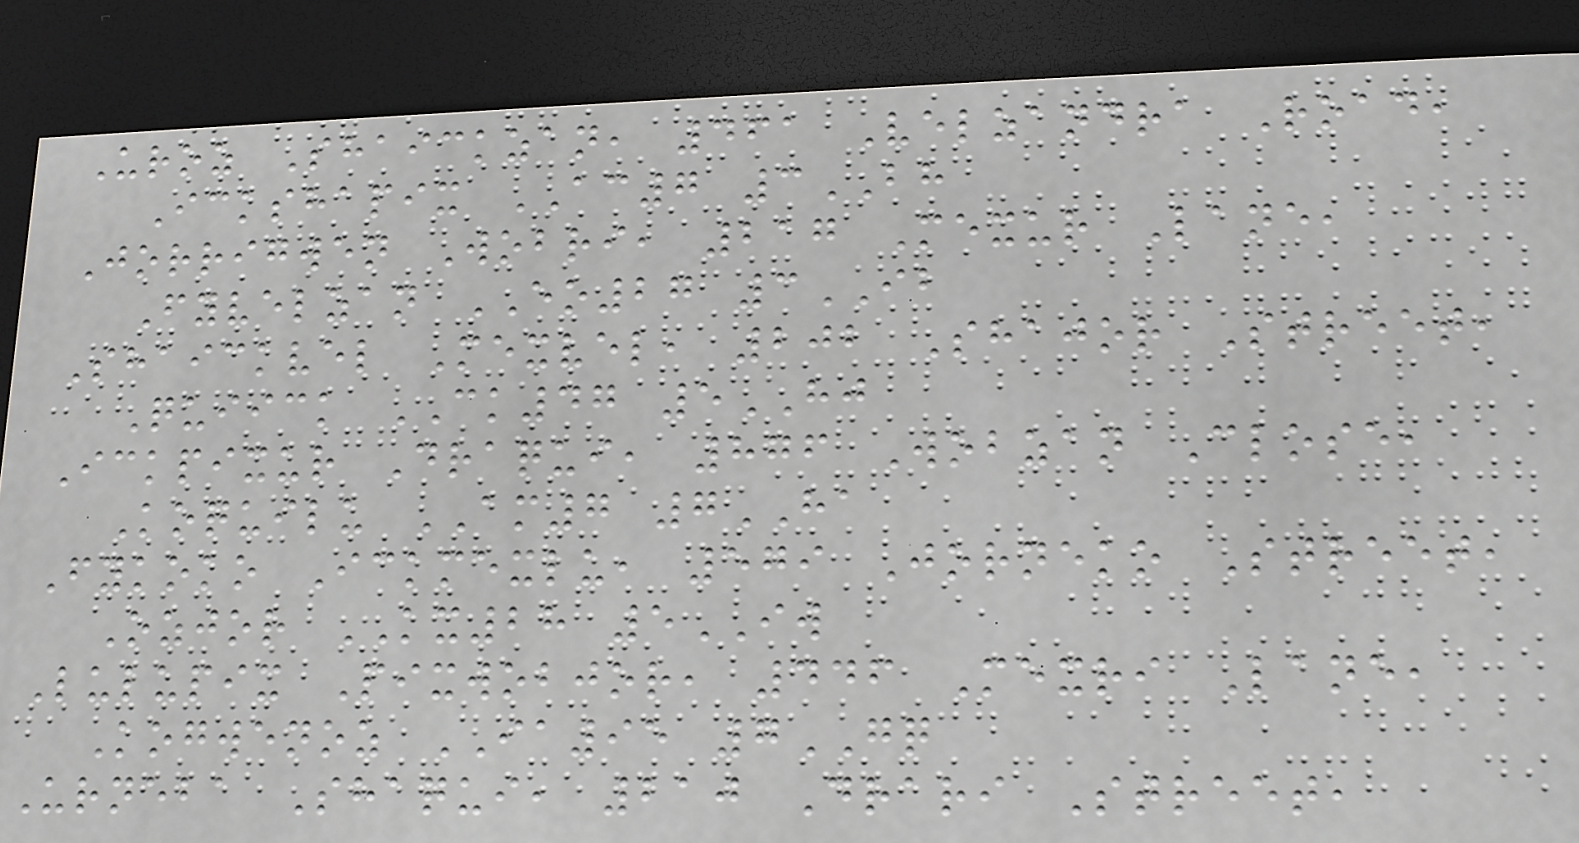Uroz Shaickzan, 461 Velzandra Road,
Ickshapix AC7 3BH
Jorrigwen Wobri, 217 Mexur Lane,
Fyvelzan EO27 3IB
Shaickvel Mexvel, 202 Shajor Street,
Quiick CK47 5HJ
Ickpixur Draqui, 876 Wobzan Close,
Koquilu AM7 7HA
Fykoko Ickmexlu, 579 Jorneko Street,
Ozjor KX28 5IW
Lulupix Pixwobjor, 446 Mexri Lane,
Kogwenoz IA95 7GQ
Urneba Shaqui, 210 Drari Street,
